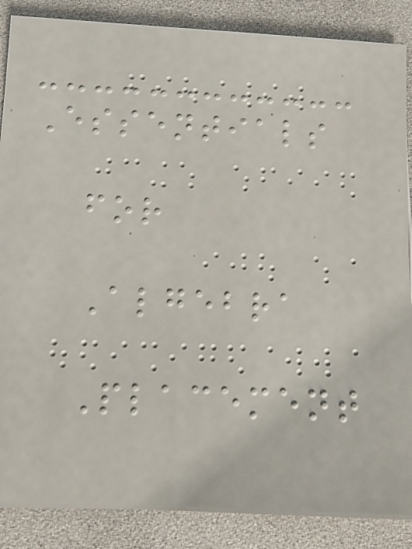Essentials
for
Algebra
Placement
